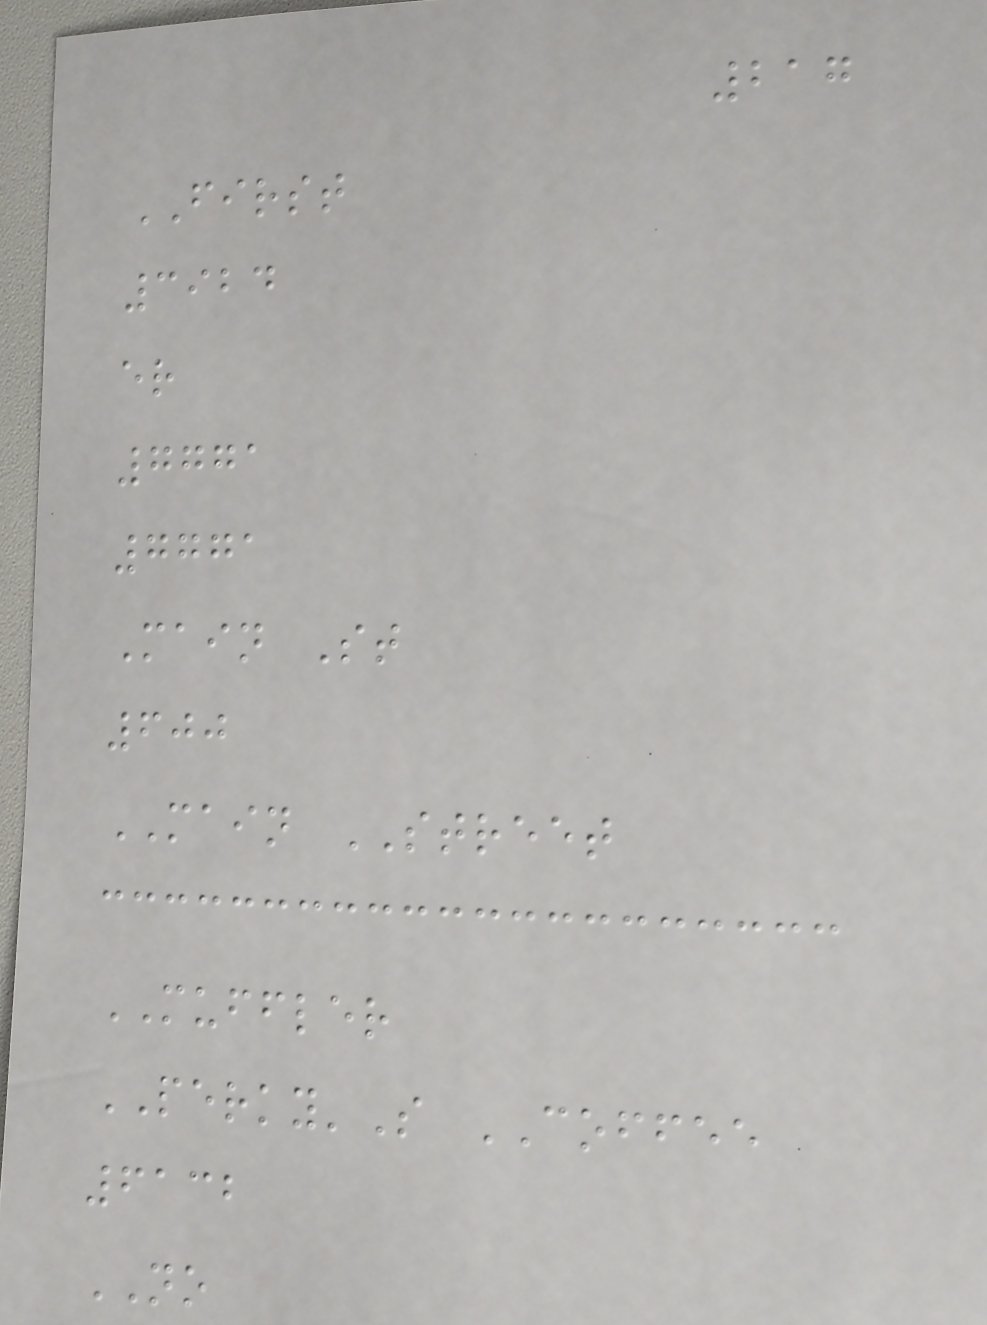217
FIRST
3924
er
7771
7771
Main St
600
MAIN STREET
MUFFLER
PERKY'S COFFEE
6132
NO
